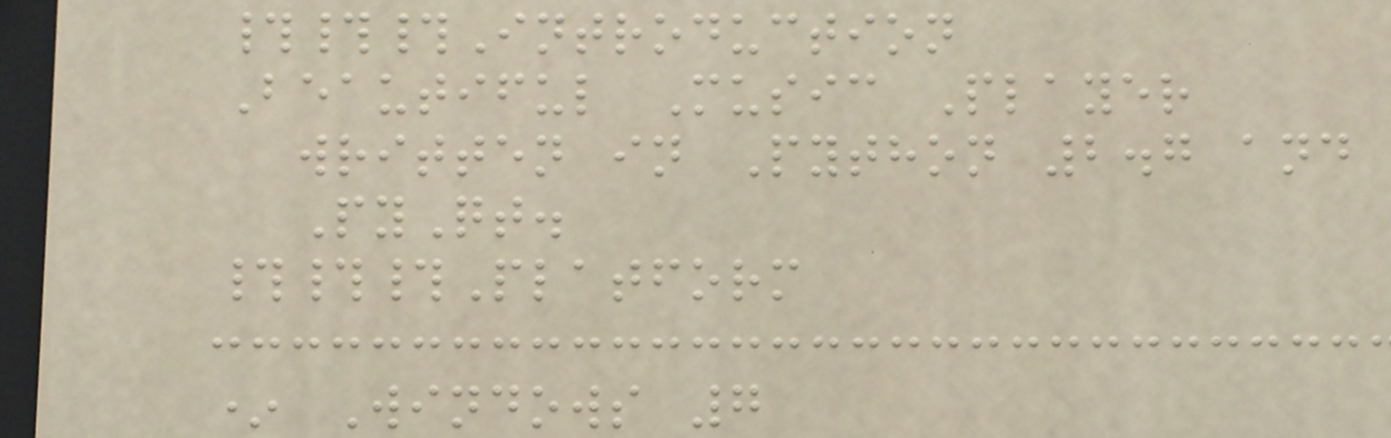###Introduction
Beautiful Music Player
written in Python 2.7 and
PyQt.
###Platform
* Windows 7
